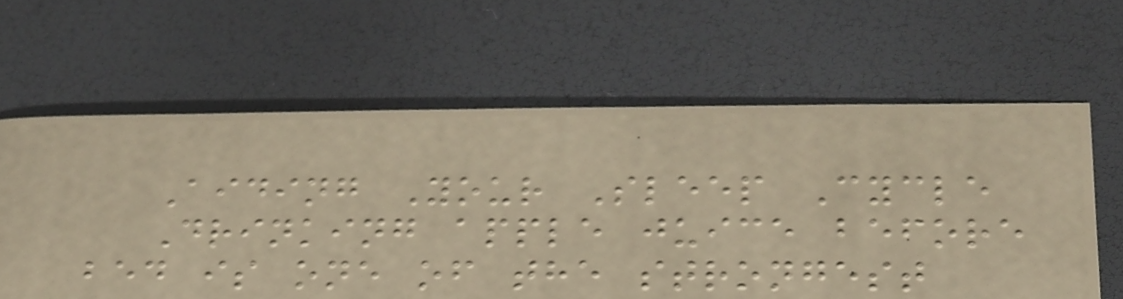Aiding Your Sleep Cycle
Drinking apple juice before
bed is one of the strongest
